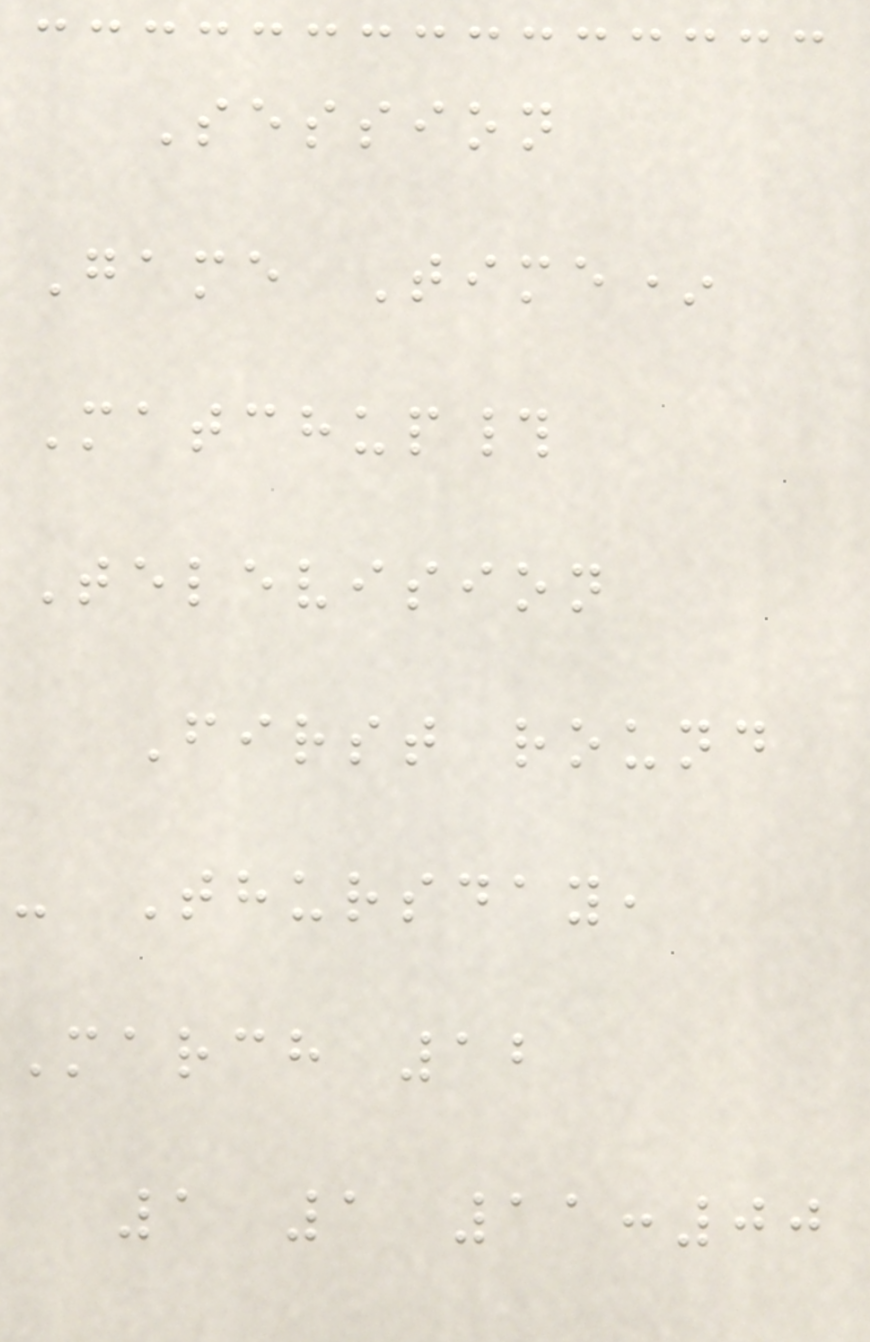Session
Game Time*
Matchup#
Television
First round
- Thursday,
March 12
1 1 11:00
